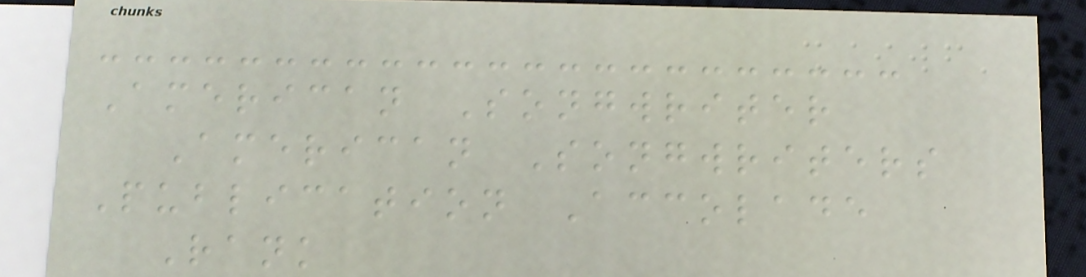American Songwriter
American Songwriters
Publication Accolade
Rank
